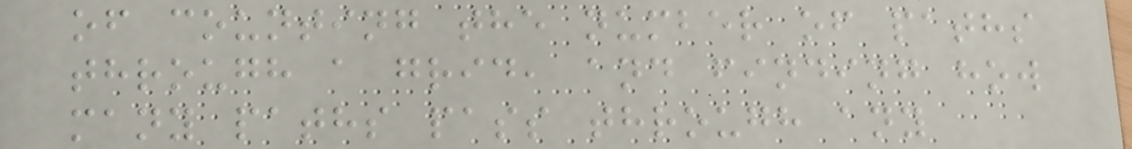of counting the number of paths
through a grid, and finding how
many paths pass through any
